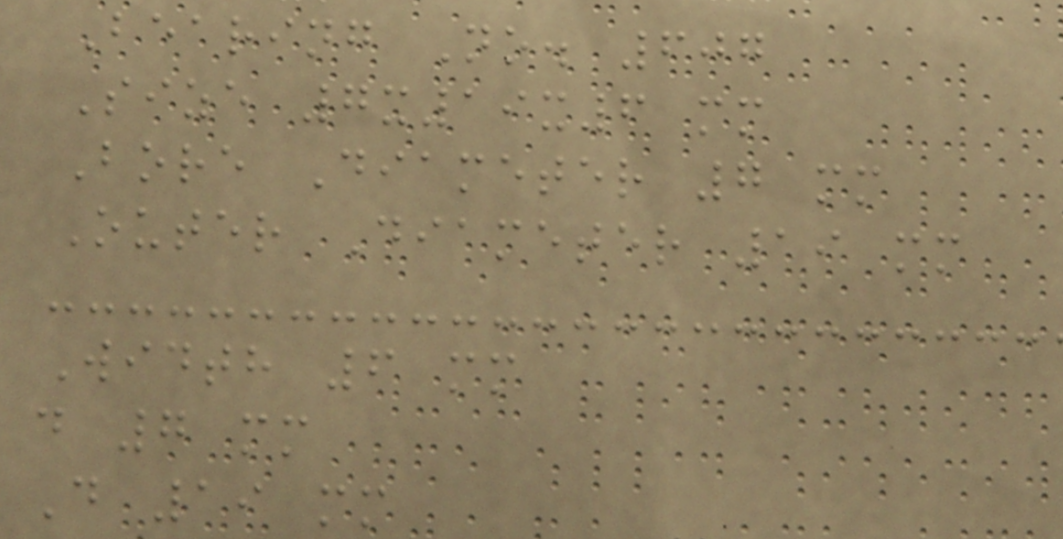Bearing No. 607
Size 7x19x6 mm
Bore Diameter 7 mm
Outer Diameter 19 mm
Width 6 mm
d 7 mm
D 19 mm
